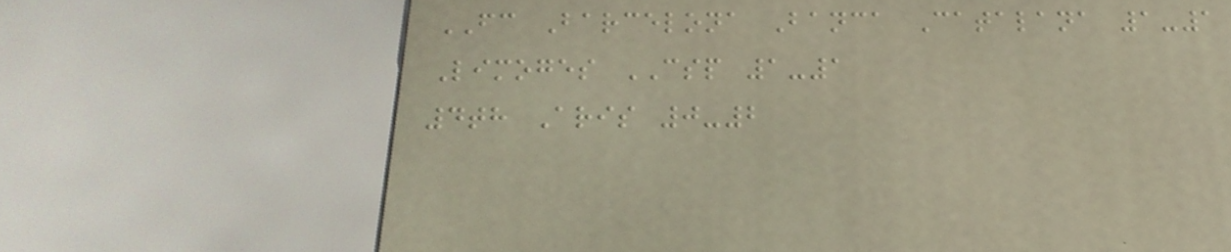FC Barcelona Banca Catalana 1-1
Limoges CSP 1-1
4th Aris 0-2
